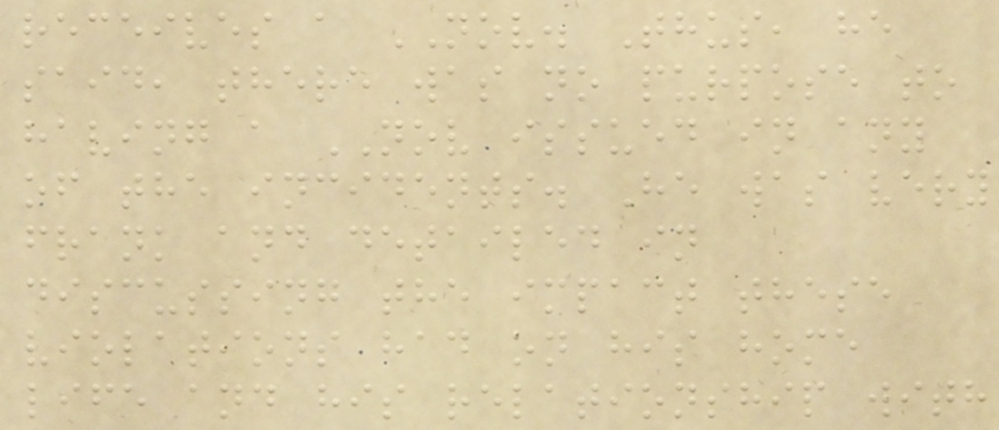receives a NOV. Thus, he
said, there was no purpose to
having a NOV issued in any
of the incidents. He was very
frank and detailed in
discussing the impact these
violations had on his home
life and his relationship with
